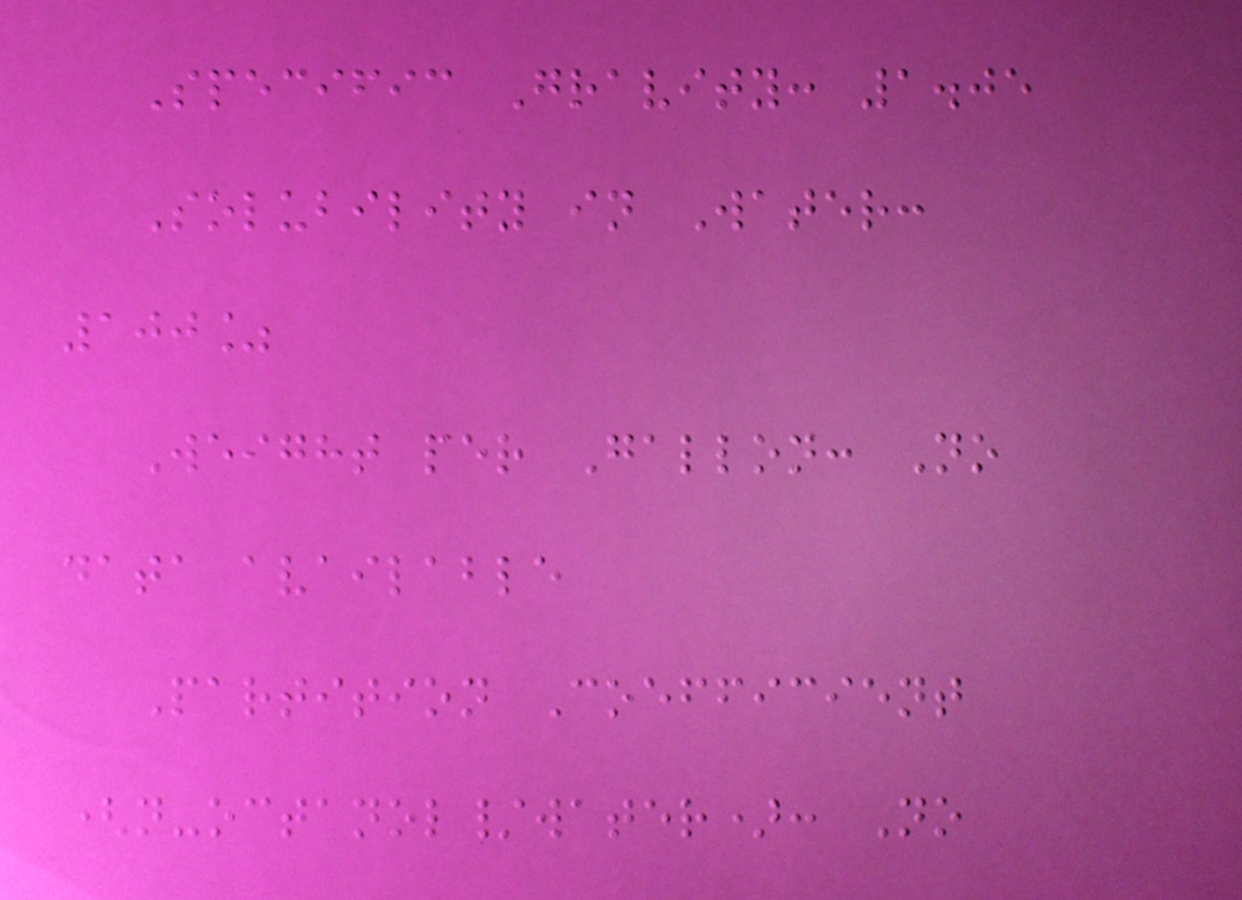Specific Gravity: 1.05
Solubility in Water:
100%
Weight per Gallon: No
data available
Partition Coefficient
(n-octanol/water): No
